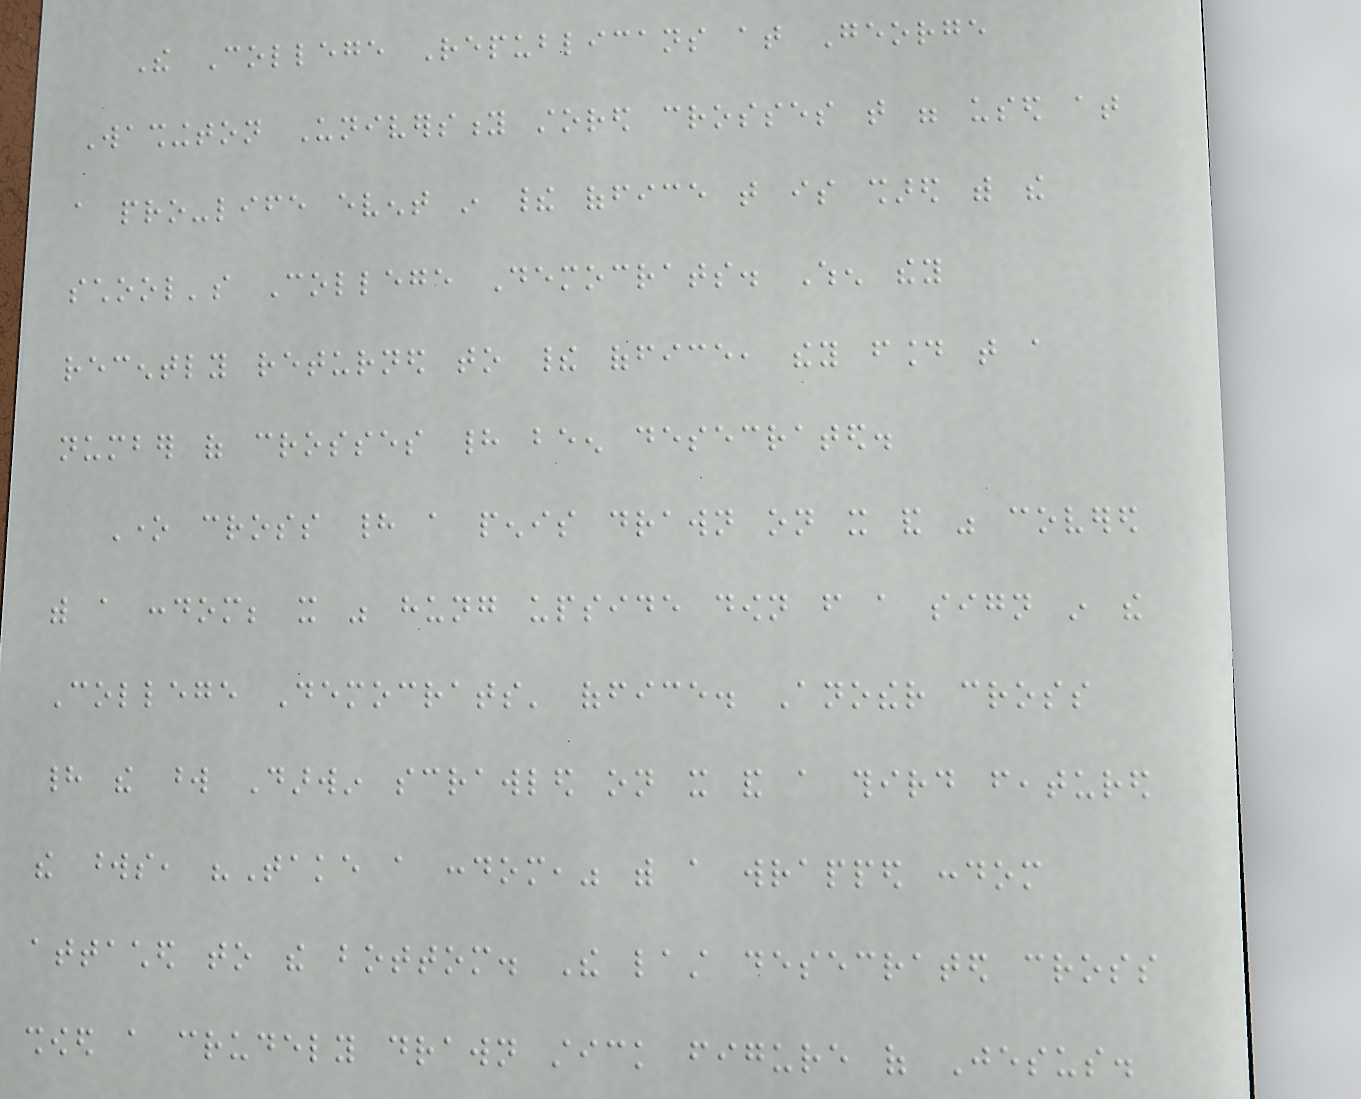The College Republicans at George
Washington University stored crosses that were used at
a pro-life event in their office that is shared with the
school's College Democrats. When they
recently returned to their office, they found that a
number of crosses had been desecrated.
One cross had a penis drawn on it and was covered
with a condom; it was hung upside down from a sign in the
College Democrats' office. Another cross
had the word Darwin scrawled on it and a third featured
the words, "Take a condom," with a wrapped condom
attached to the bottom. The last desecrated cross
showed a crudely drawn stick figure of Jesus.
